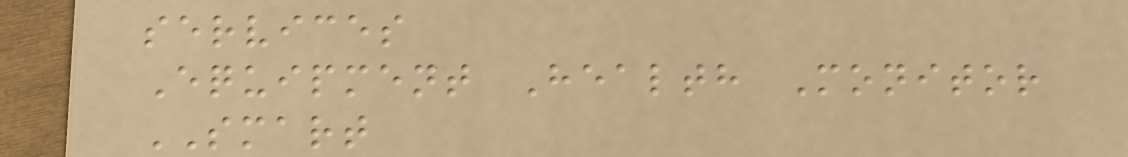services
Equipment Health Monitor
SMART
